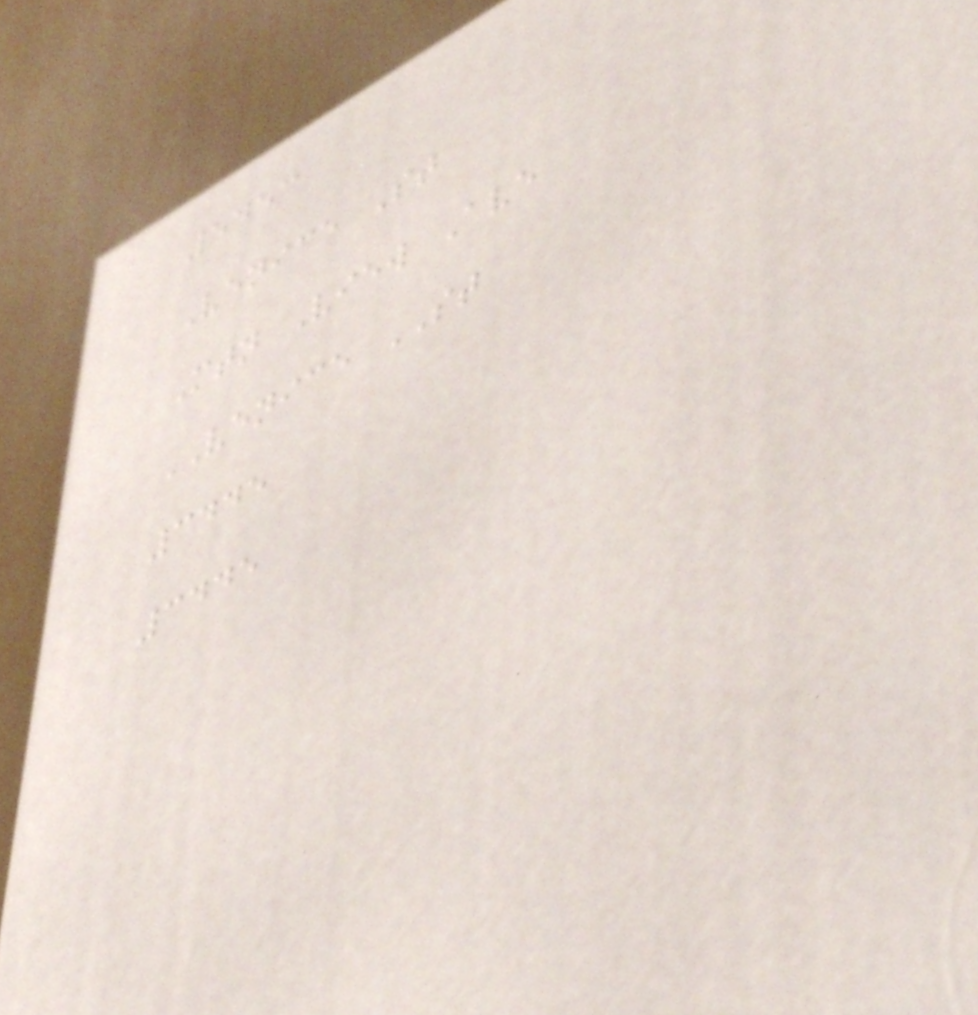5453
Venice St
Mtn View Ave
VENICE ST
3445
3445
